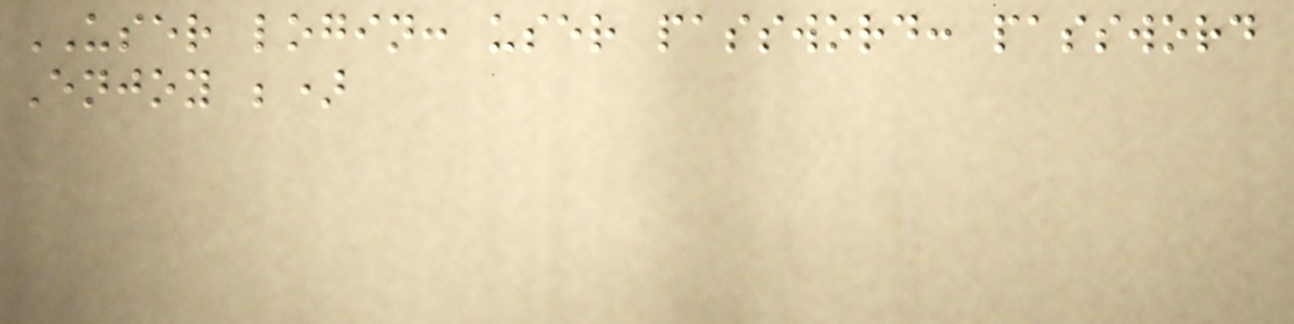USER login: user password: password
Enjoy ;)
